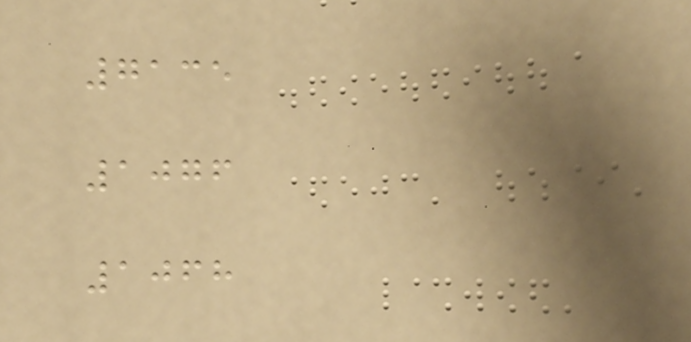7135
1076
1068
